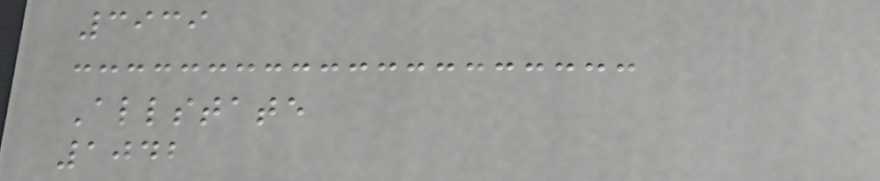3939
Allstate
1042
